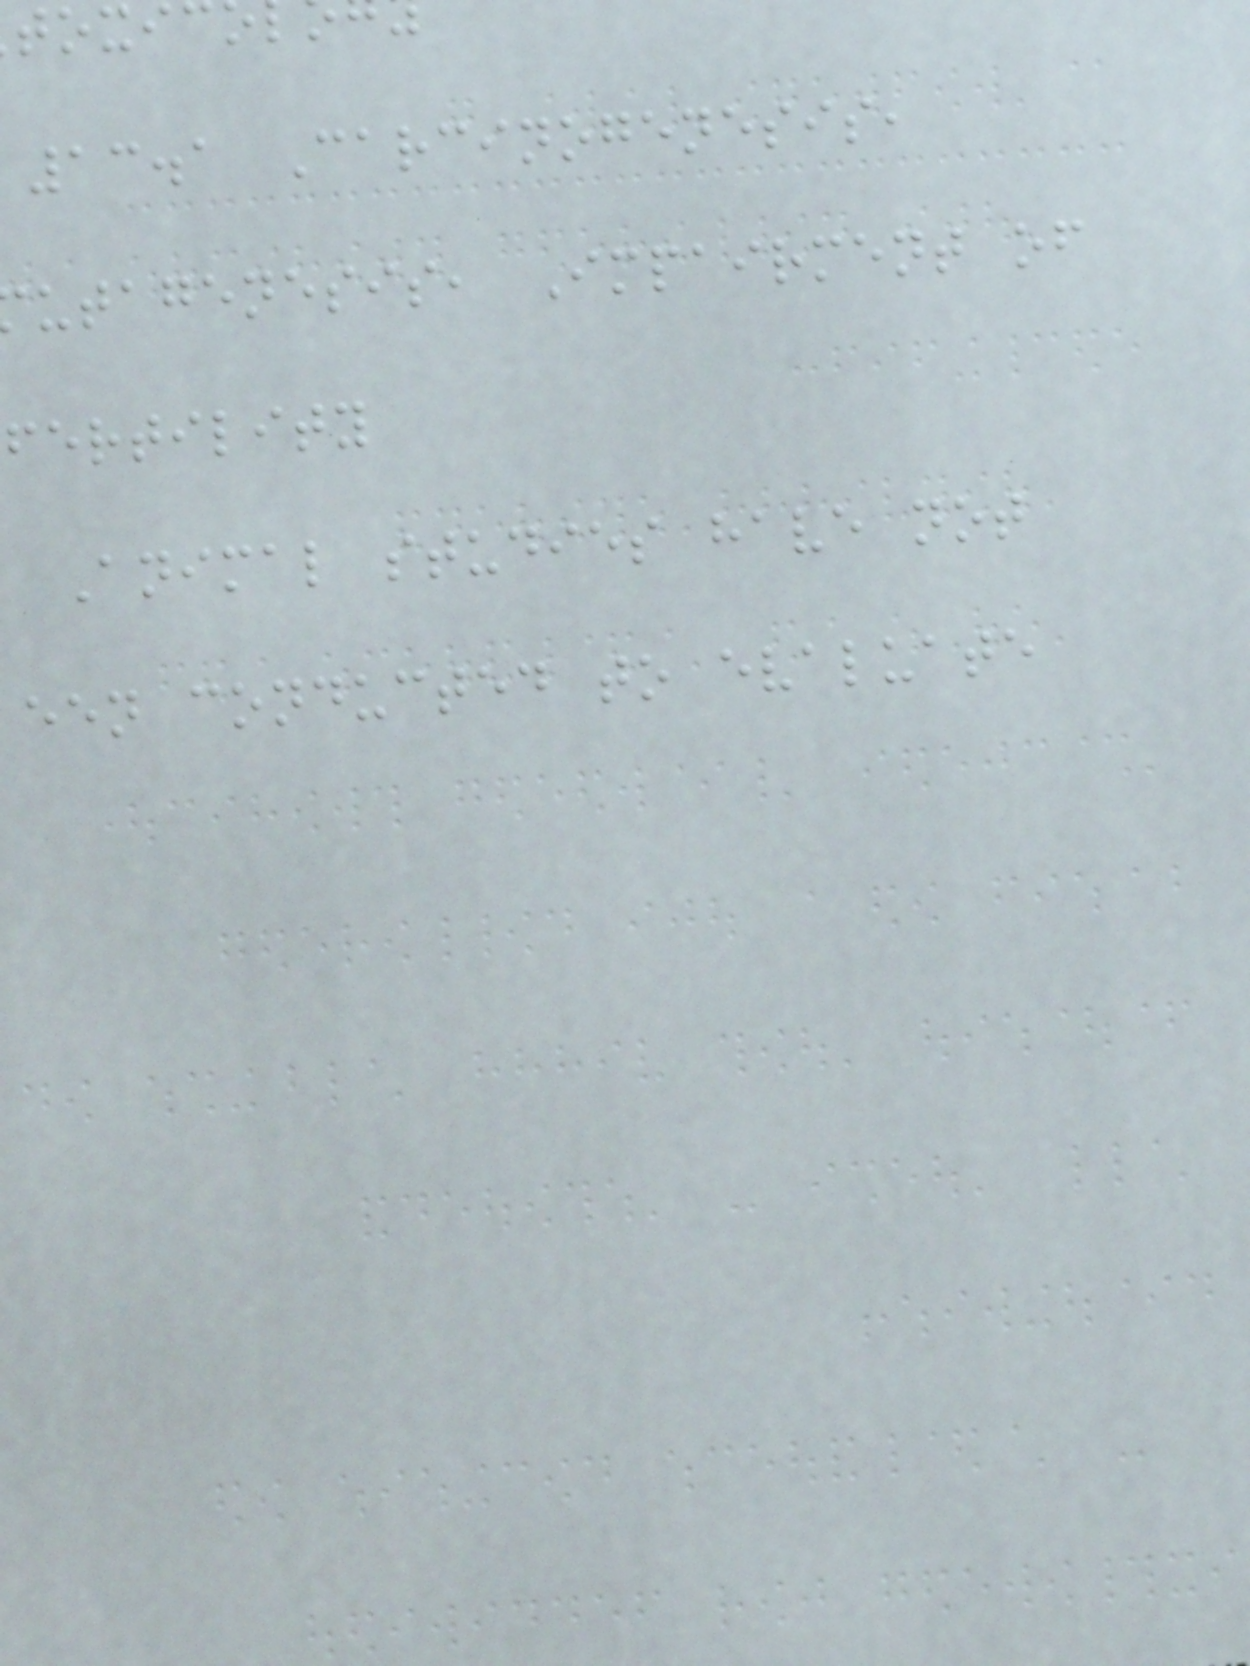13.1 Carcinogenesis,
utagenesis, Impairment of
fertility
Animal studies have not
een conducted to evaluate
